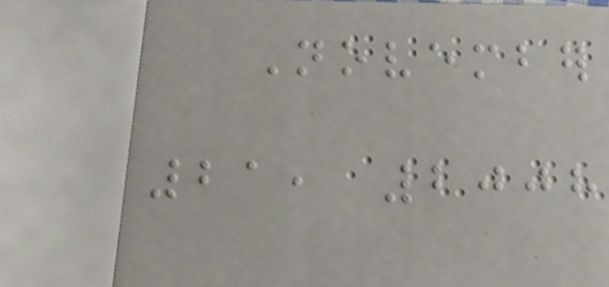November
21, 2008
